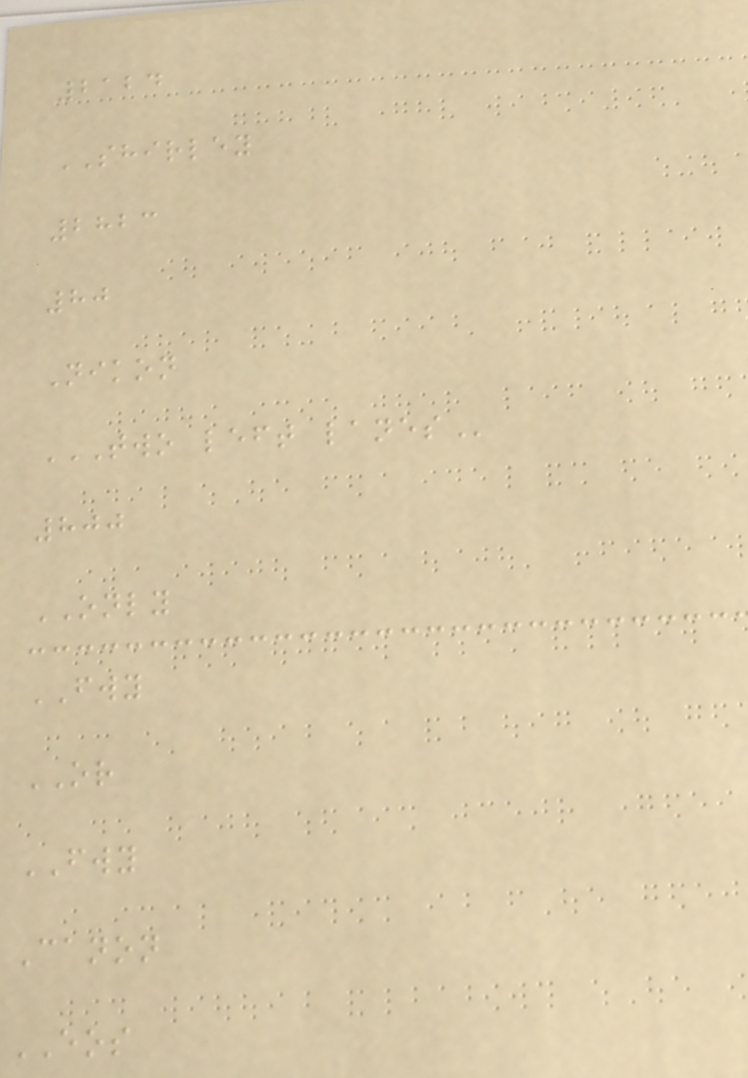2124
SHIRLEY
2823
80
Nikon
TWO LEFT LANES
800
ONLY
FWY
OR
FWY
Canon
EOS
